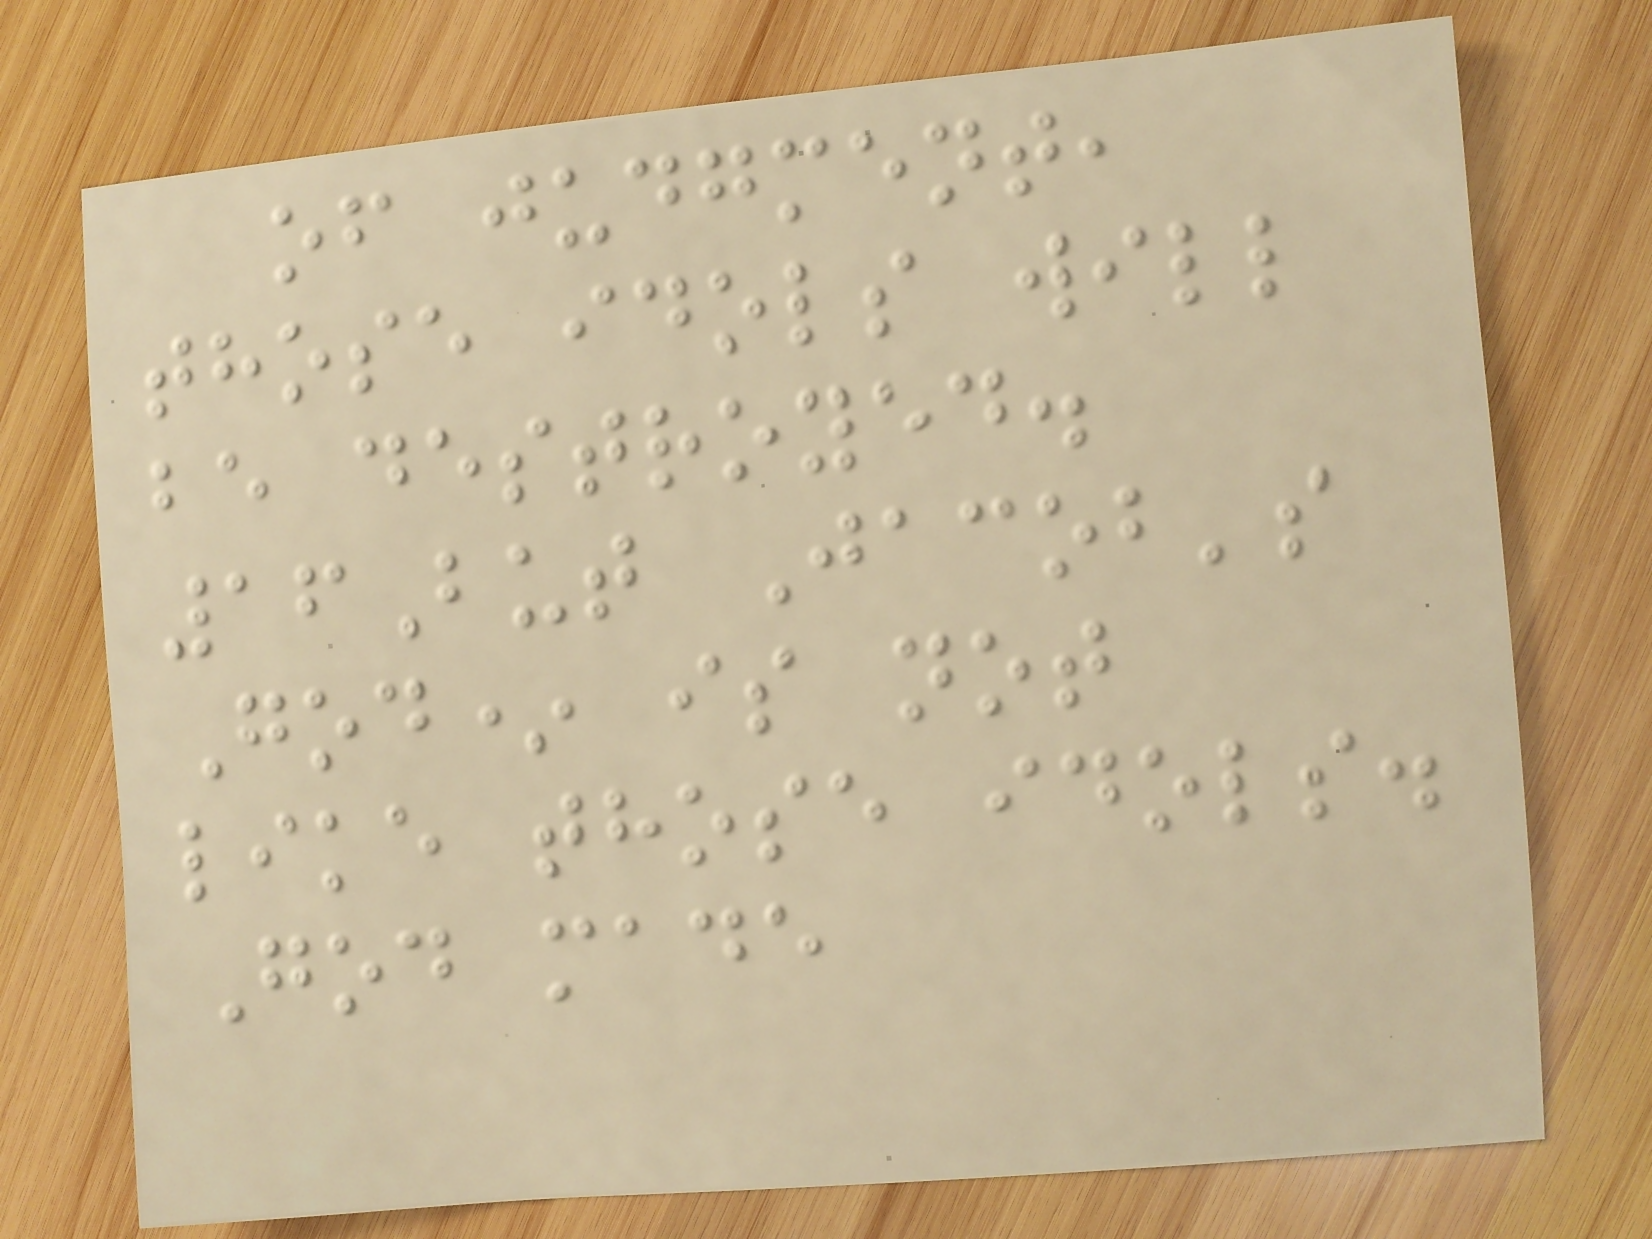of judgment,
those idols will
be destroyed.
16But Jacob's
God* is not
like those idols.
God made
